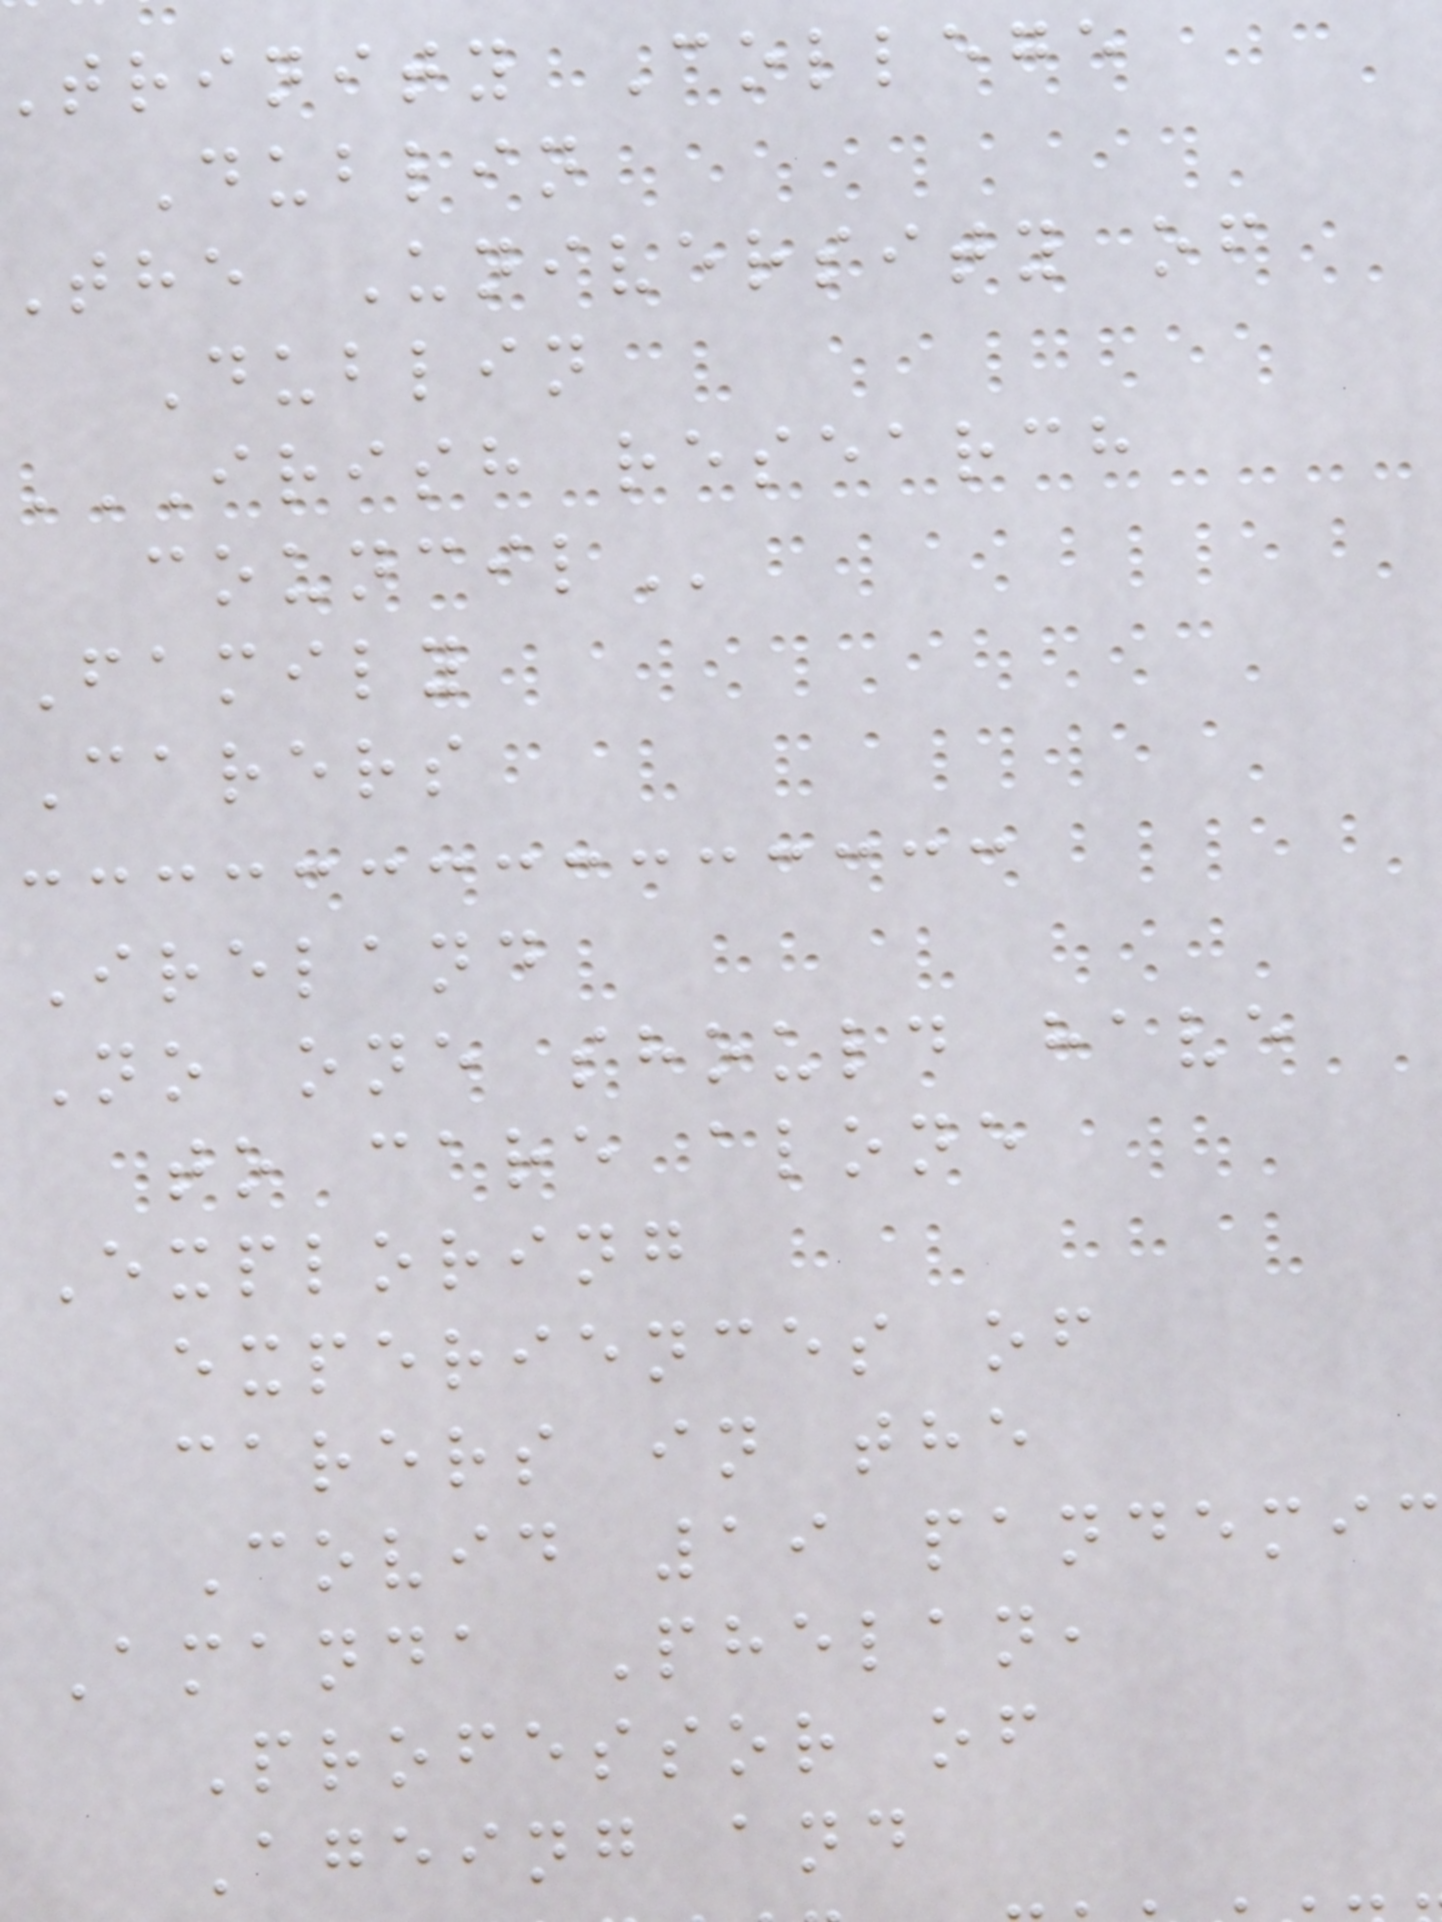trinity College
Dublin
the University of
Dublin
IRISH RESEARCH
Family
Carers
Ireland
No one should have
to care alone
Exploring
experiences of
carers in the
Covid 19 pandemic
Amanda Phelan,
Professor of
Ageing and
